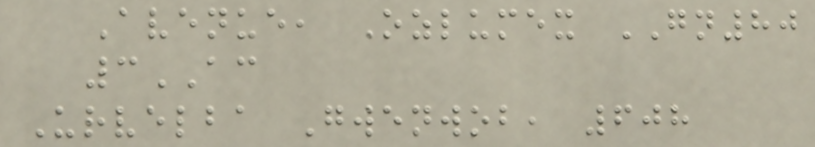Avenue, Ozlumex GN80
3AC
Urvelba Gwenwob, 608
